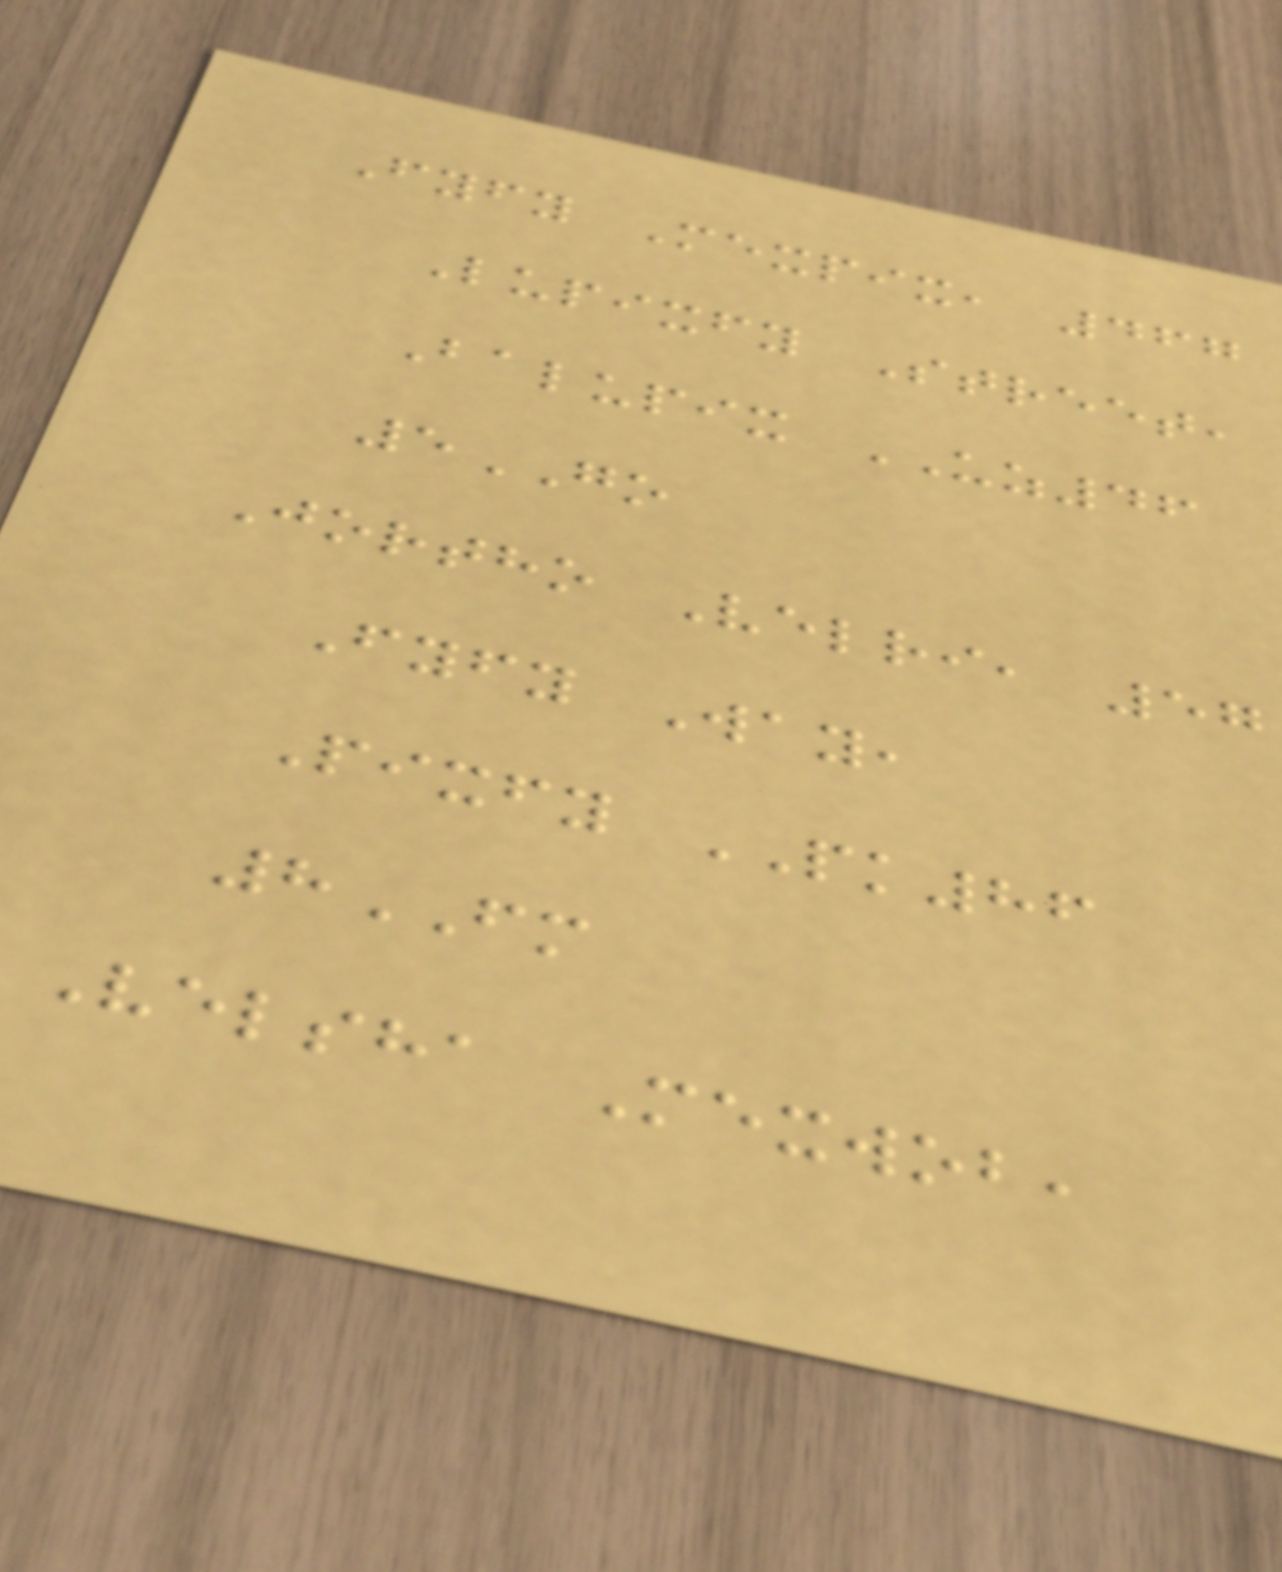Fyfy Mexpix, 467
Lupixfy Street,
Balupix UZ46
5GO
Jortho Velri, 57
Fyfy Way,
Pixfy PK86
8FM
Velsha Mexwob,
